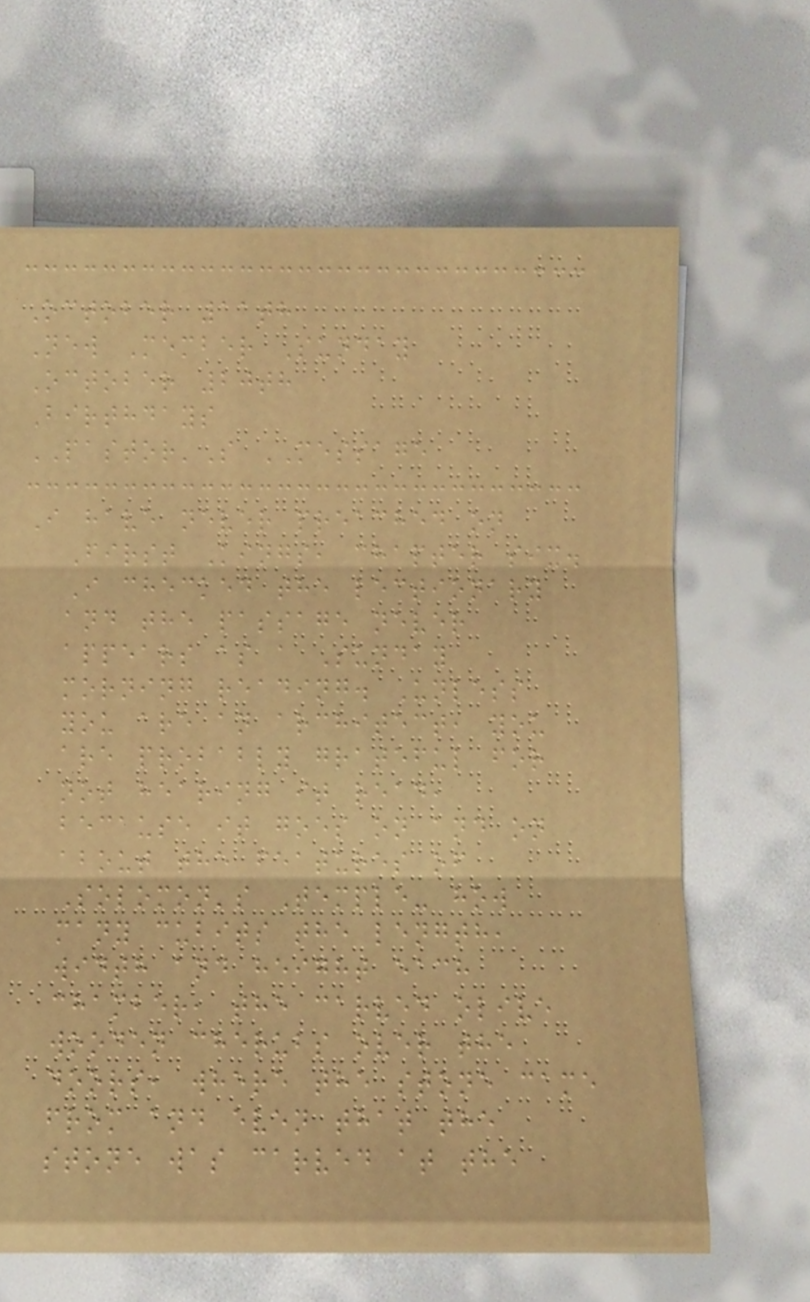October 11th
New Member Sunday
October 20th
Birthdays
PASTOR'S MESSAGE
I have never preached on
First Kings, chapter six.
I checked the lectionary
and the passage never
appears as a Sunday
morning reading. Unless
you are an architect, you
are probably grateful for
not hearing it read,
because it goes on and on
about the features of
Solomon's Temple- how
many cubits the length,
width and height each
chamber, the carved olive
wooden cherubs over the
doors, where the stone came
from and even that the
stone was carved at the
